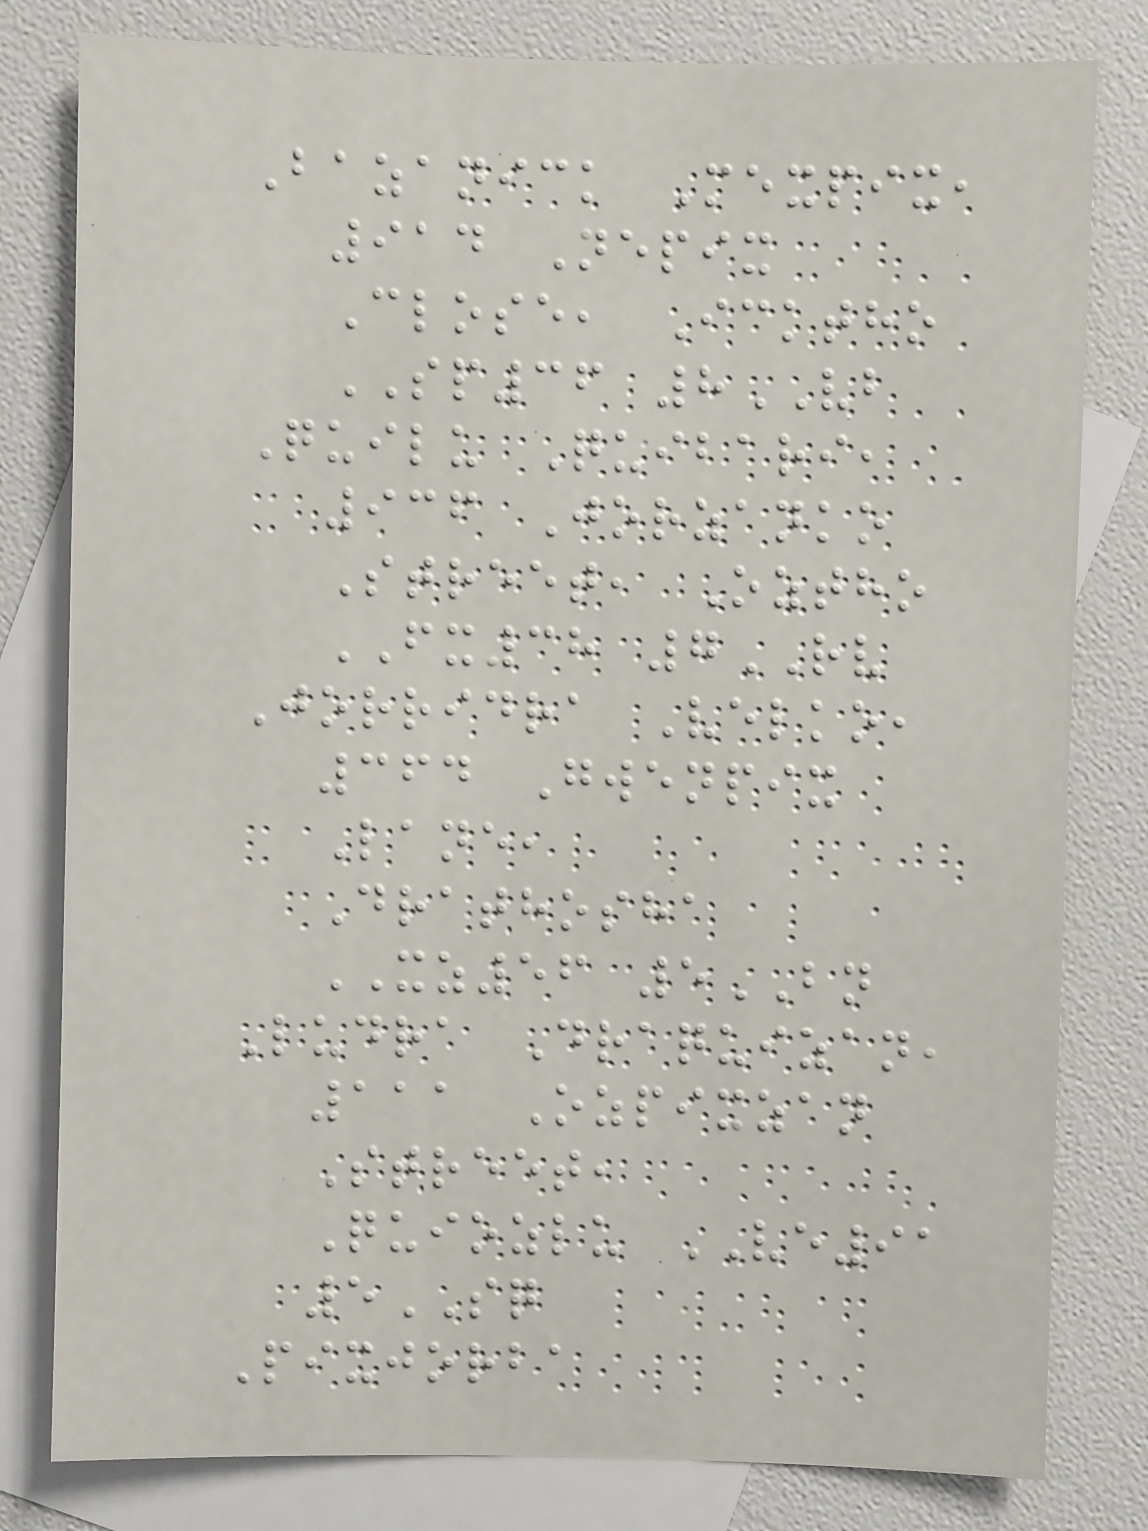Bazanick Mexpix,
914 Nepix
Close, Icktho
SP36 8VB
Quilu Quibari,
936 Jorzanko
Street, Oztho
FX38 7RV
Jorridra Velko,
364 Gwenpix
Lane,
Drathosha
XZ56 5BN
Ludra Draquizan,
111 Ozpixzan
Street,
Quiozlu VE91
5SQ
Pixjorba
